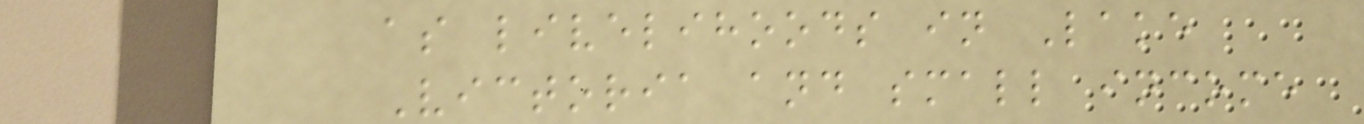as livelihoods in Lake
Victoria and small income
